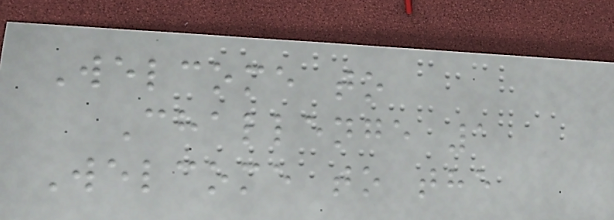Welcome to
Challenge 1
Welcome to the
